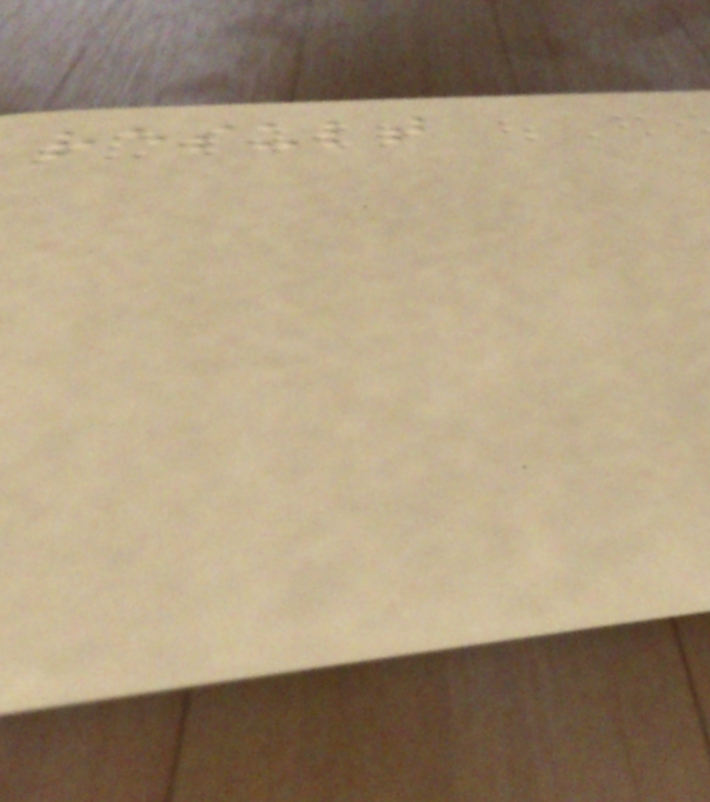result
